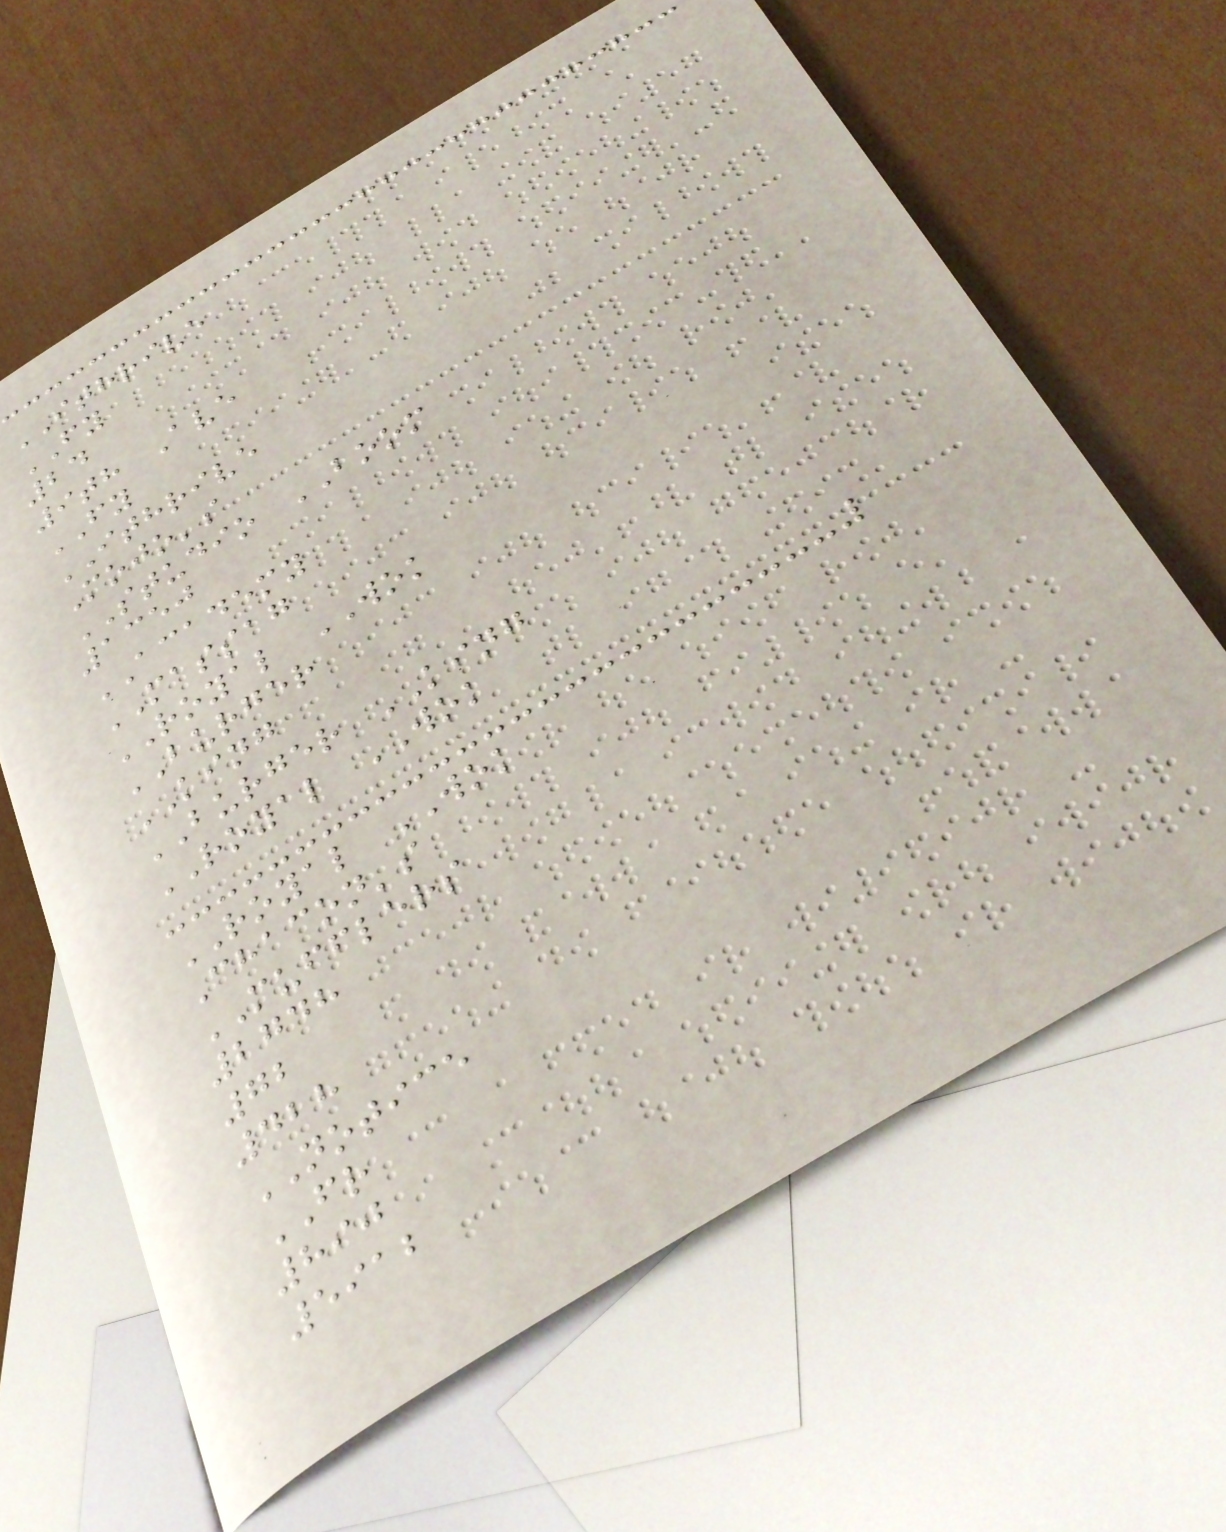ITHRIVE
FY
24
9th Ave
FY
ITHRIVE
Mojo's
STUDIO BOOM
1350
ACADEMY
MASSAG
ROYAL WOK
BURGER
KING
BURGER KING
ROYAL WOK
ROYAL WOK
Chacon's
MUFFLERS
2748
72
428
NOTICE
FR
890
5912
